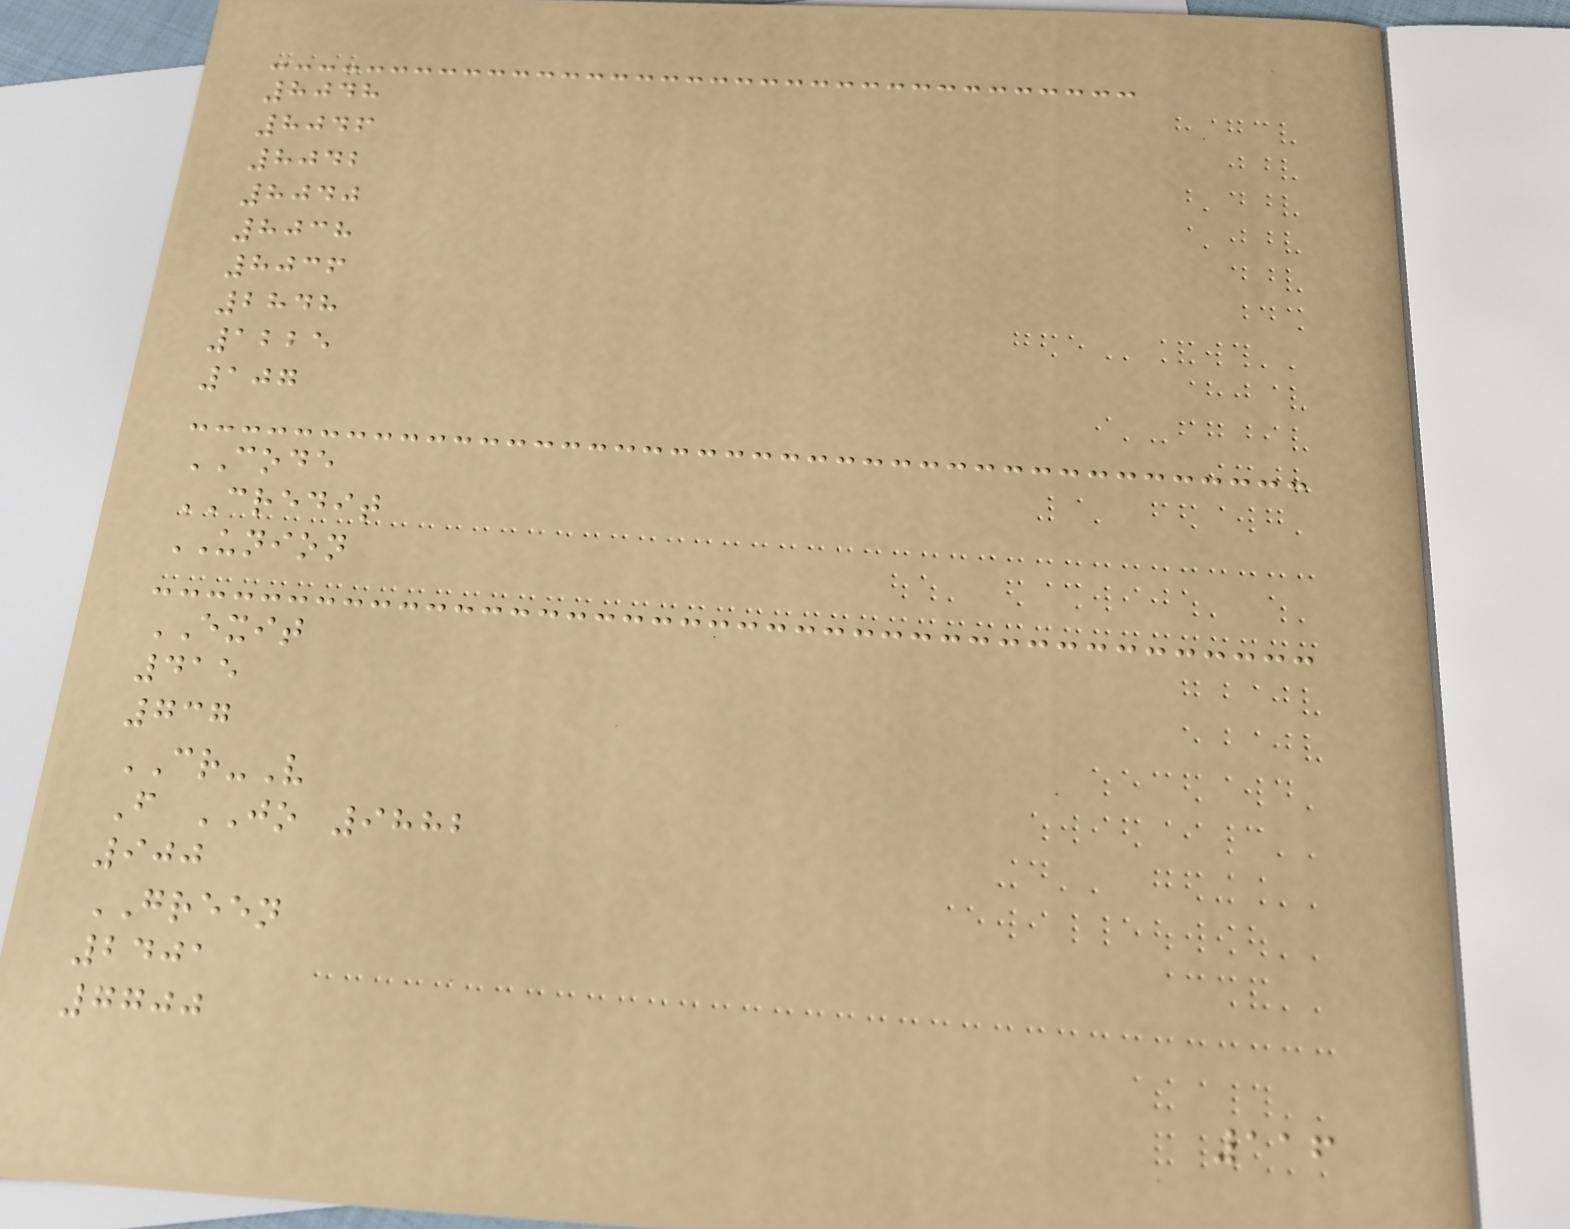8048
8046
8042
8040
8038
8036
2848
1225
107
CODE
CREDIT
UNION
EXIT
415
737
CR-V
F JO 9882
900
GREEN
2401
7700
116
